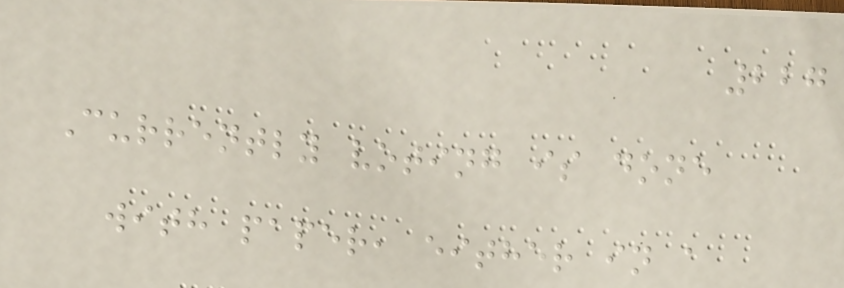227
Currently voting is done
with paper, either in a
